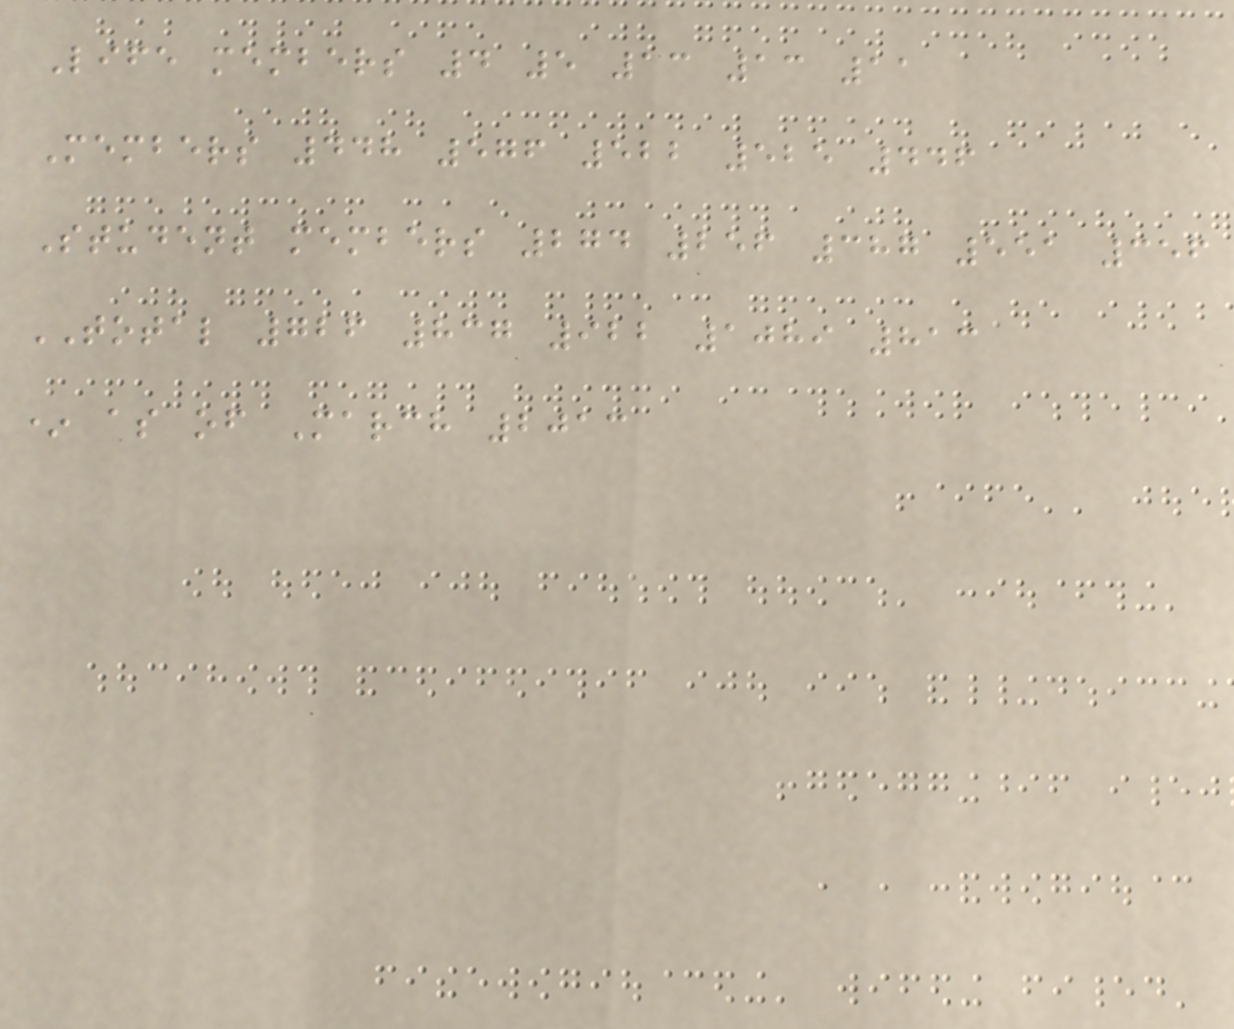Life members 4 5 13 13 11
Members 448 576 522 525 446
Student members 274 256 387 551 356
TOTAL 726 837 922 1089 813
* as of March 2013
